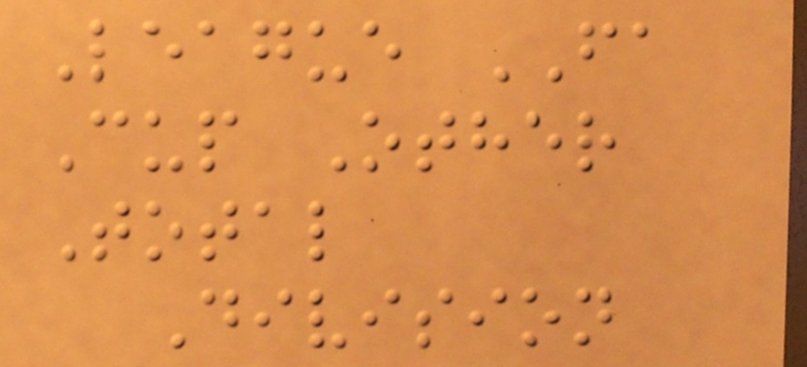League FA
Cup Other
Total
Division
